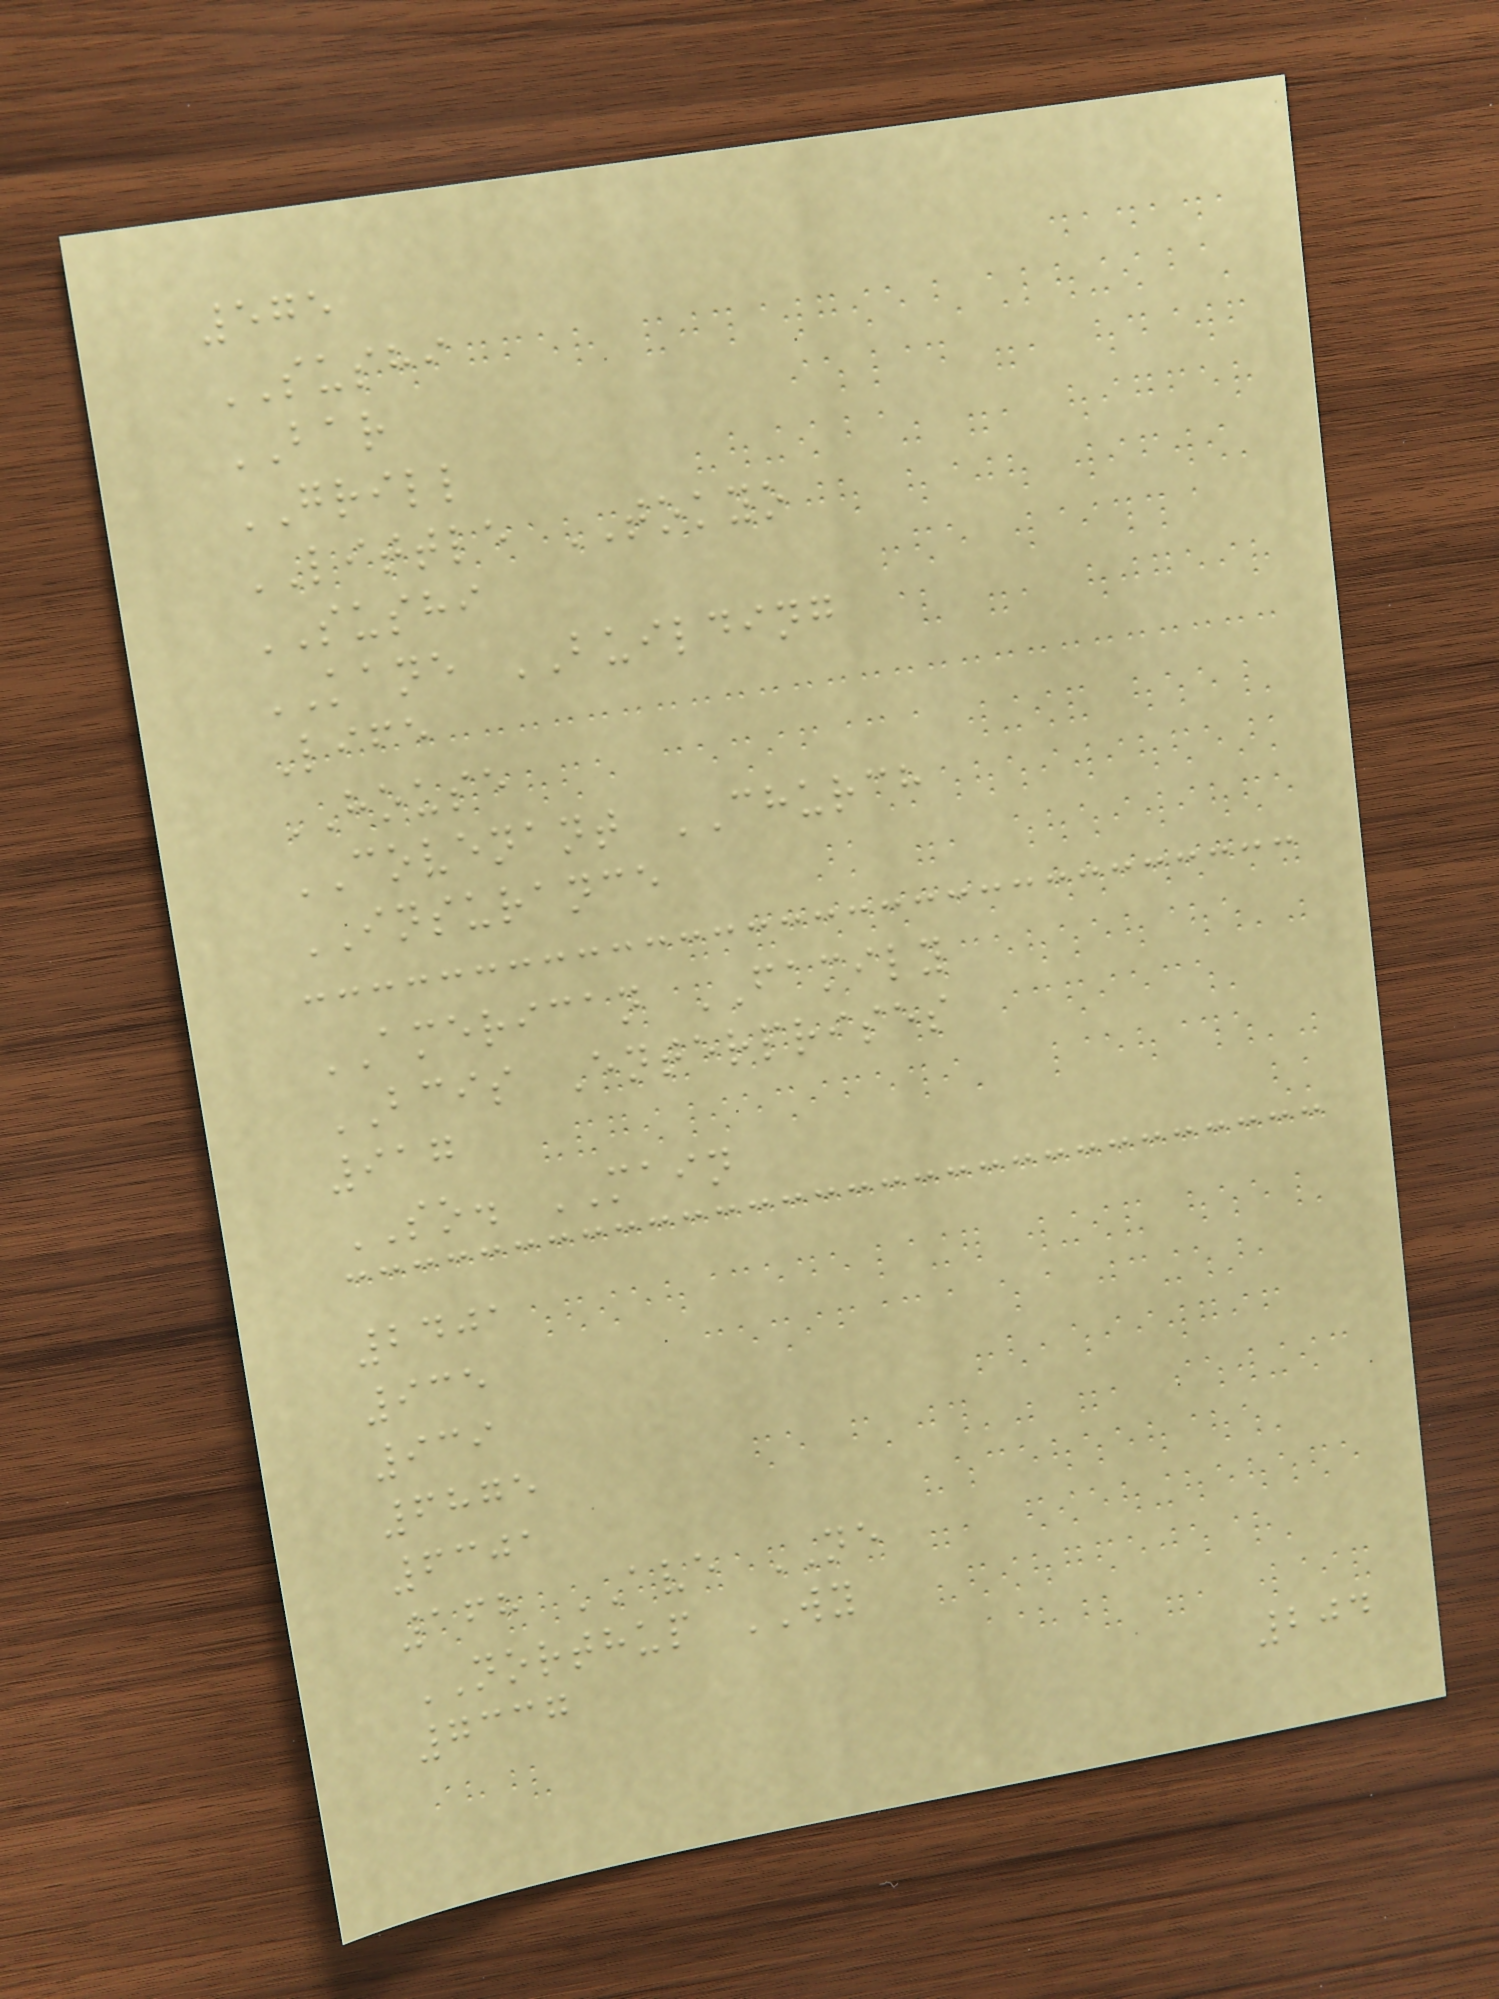575
SUSHI
BAR
GRILL
LITTLE TOKYO
SUSHI
KANE BUILDING
Life
HOUSE
COVENANT CHURCH
INSURANCE
AMERICAN FAMILY
BCIS Enterprises
917
SO. MAIN
2401
935
939
6875
6301
168 AVE NE
NORTHUP WY
7337
204
